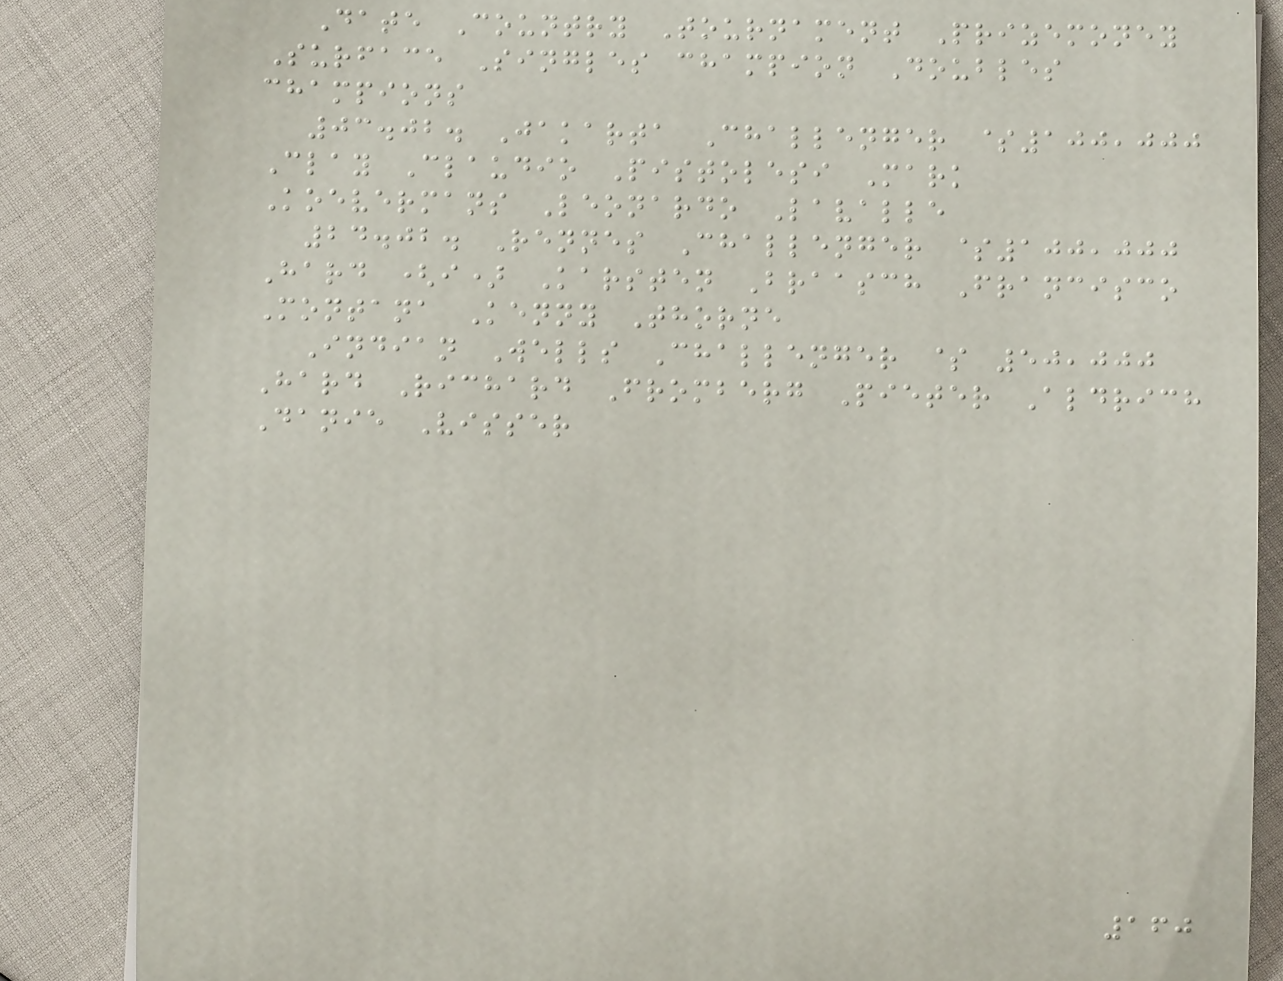Date Country Tournament Prizemoney
Surface Singles champion Doubles
champions
03.02. Jakarta Challenger $100,000
Clay Claudio Pistolesi Mark
Koevermans Leonardo Lavalle
24.02. Rennes Challenger $100,000
Hard (i) Karsten Braasch Francisco
Montana Kenny Thorne
Indian Wells Challenger $ 50,000
Hard Richard Fromberg Pieter Aldrich
Danie Visser
160
